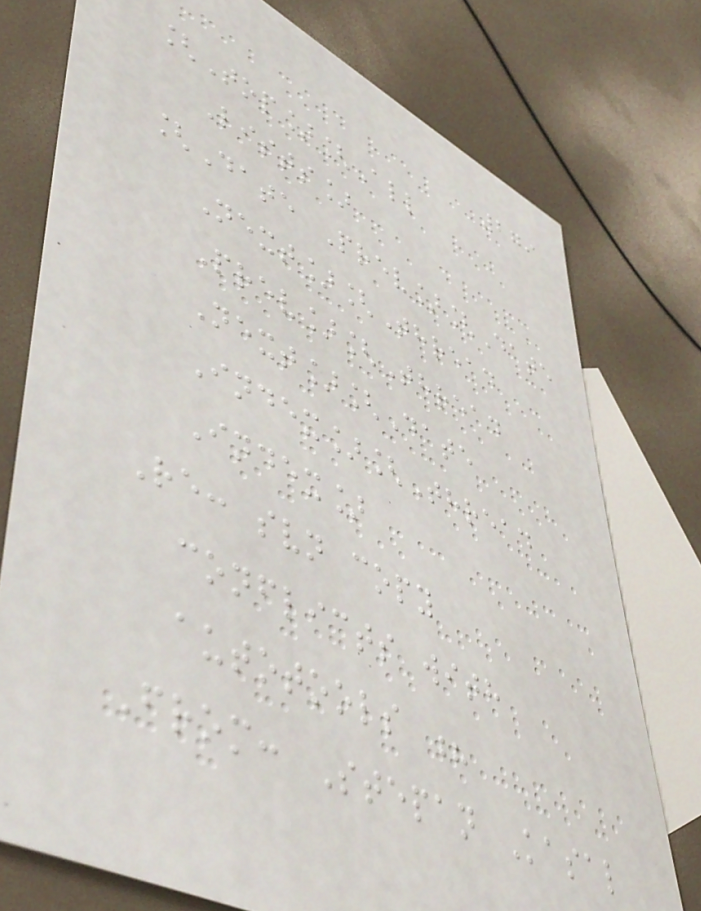279
[Top][All
Lists]
[Date Prev][Date
Next][Thread
Prev][Thread
Next][Date
Index][Thread
Index]
Re: svn copy
conflicts with
autotools ?
From: Stepan Kasal
